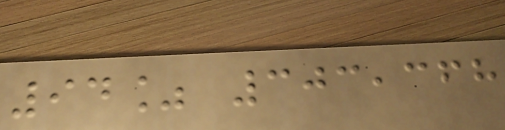94% 303,368
